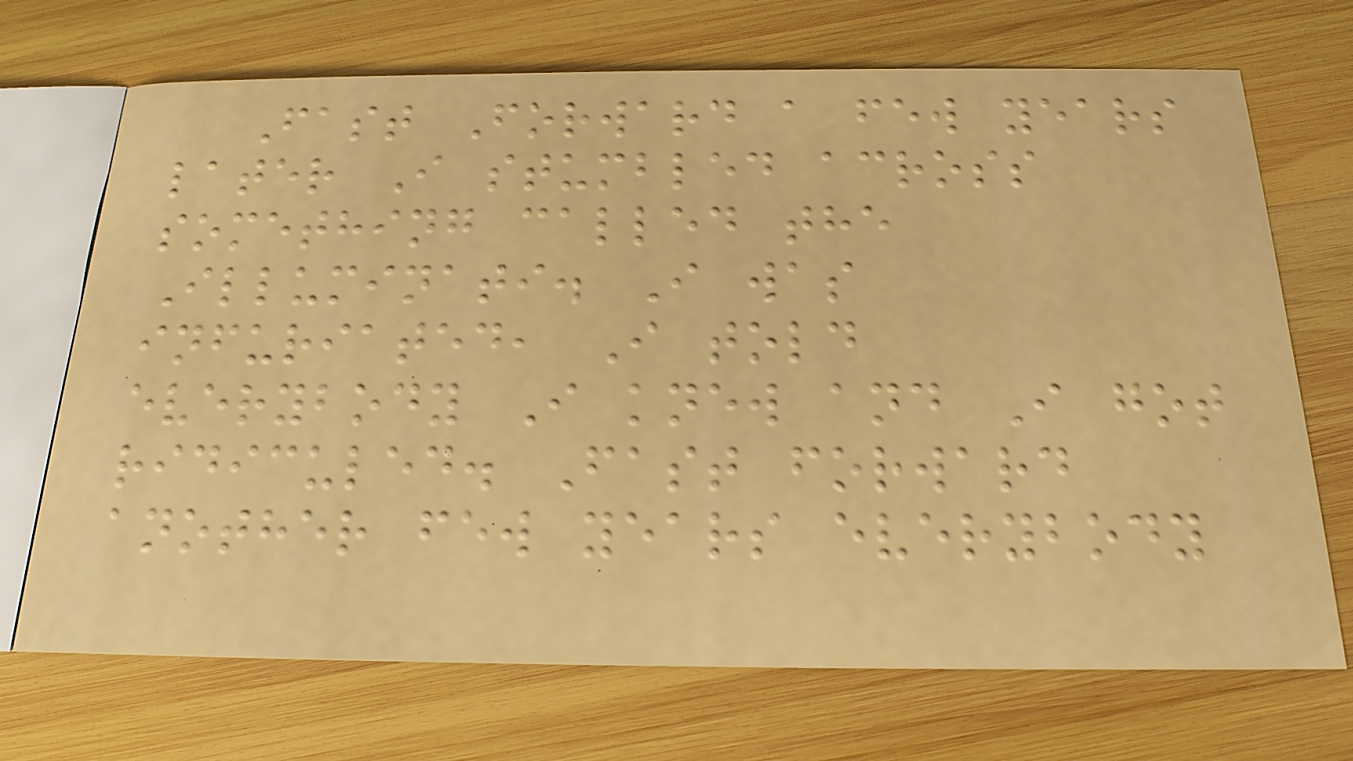Fast Forward a few years
later I stumbled across
something called the
Illuminati. I was
infuriated, I told
everybody I knew and I got
ridiculed. Fast forward
another few years everybody
